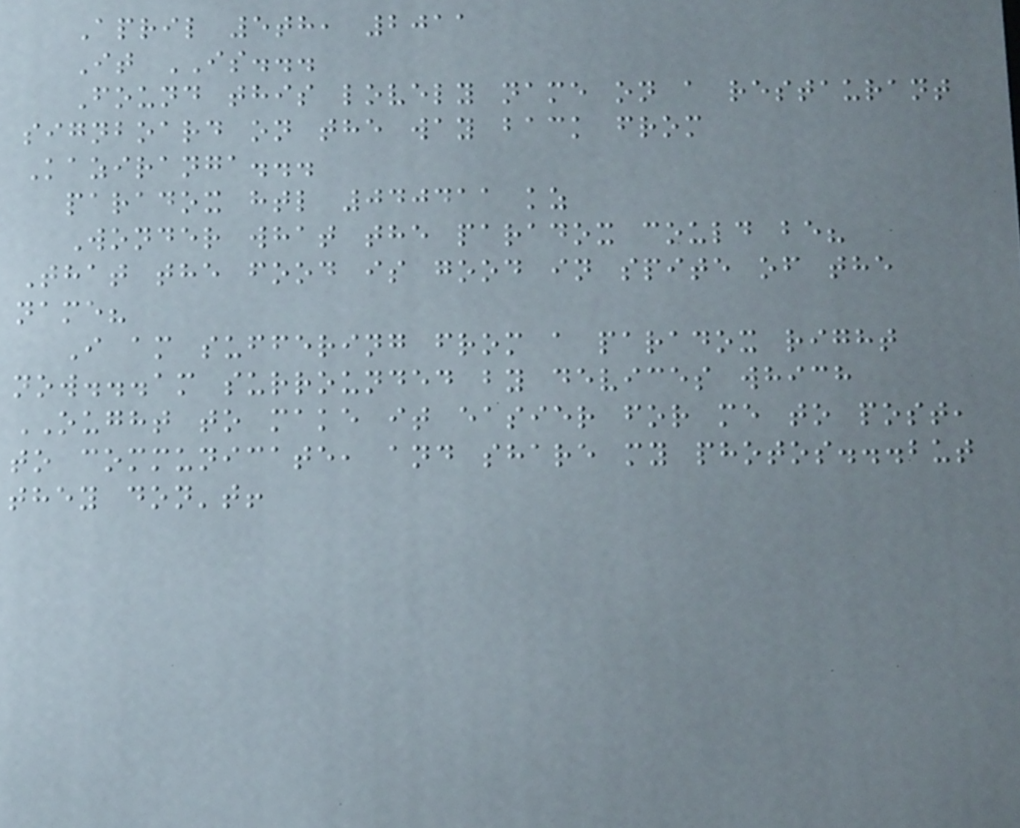April 5th, 2011
It IS...
Found this lovely name on a restaurant
signboard on the way back from
Kaziranga...
paradox htl 040411 kz
Wonder what the paradox could be?
That the food is good in spite of the
name?
I am suffering from a paradox right
now...am surrounded by devices which
OUGHT to make it easier for me to post,
to communicate, and share my photos...but
they don't!
